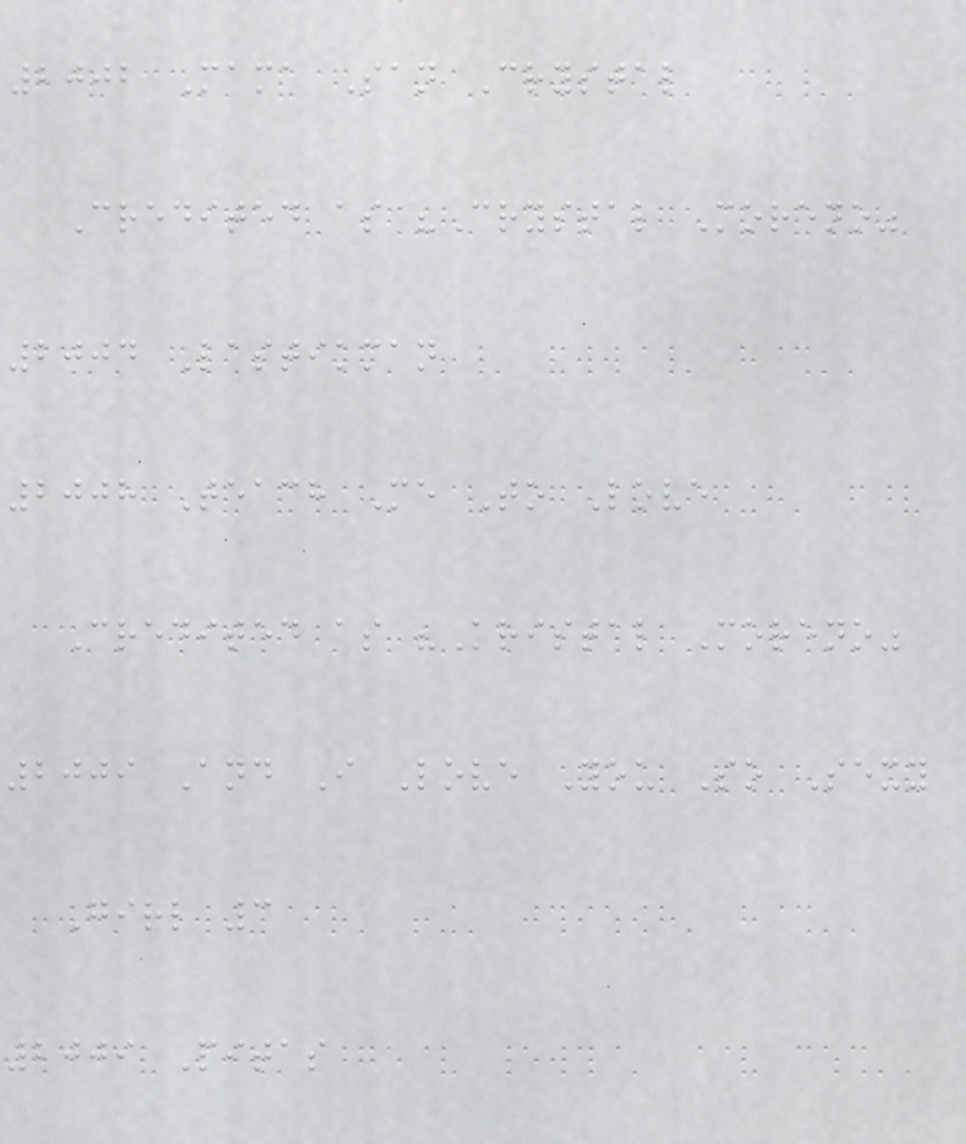2002 Mama San Crystal
Credited as "Crystal Moreno"
2004 Lastikman
2008 Teach Me To Love
Credited as "Kristal Moreno"
2009 And I Love You So Sexy
Girl 3
2009 Pitas
